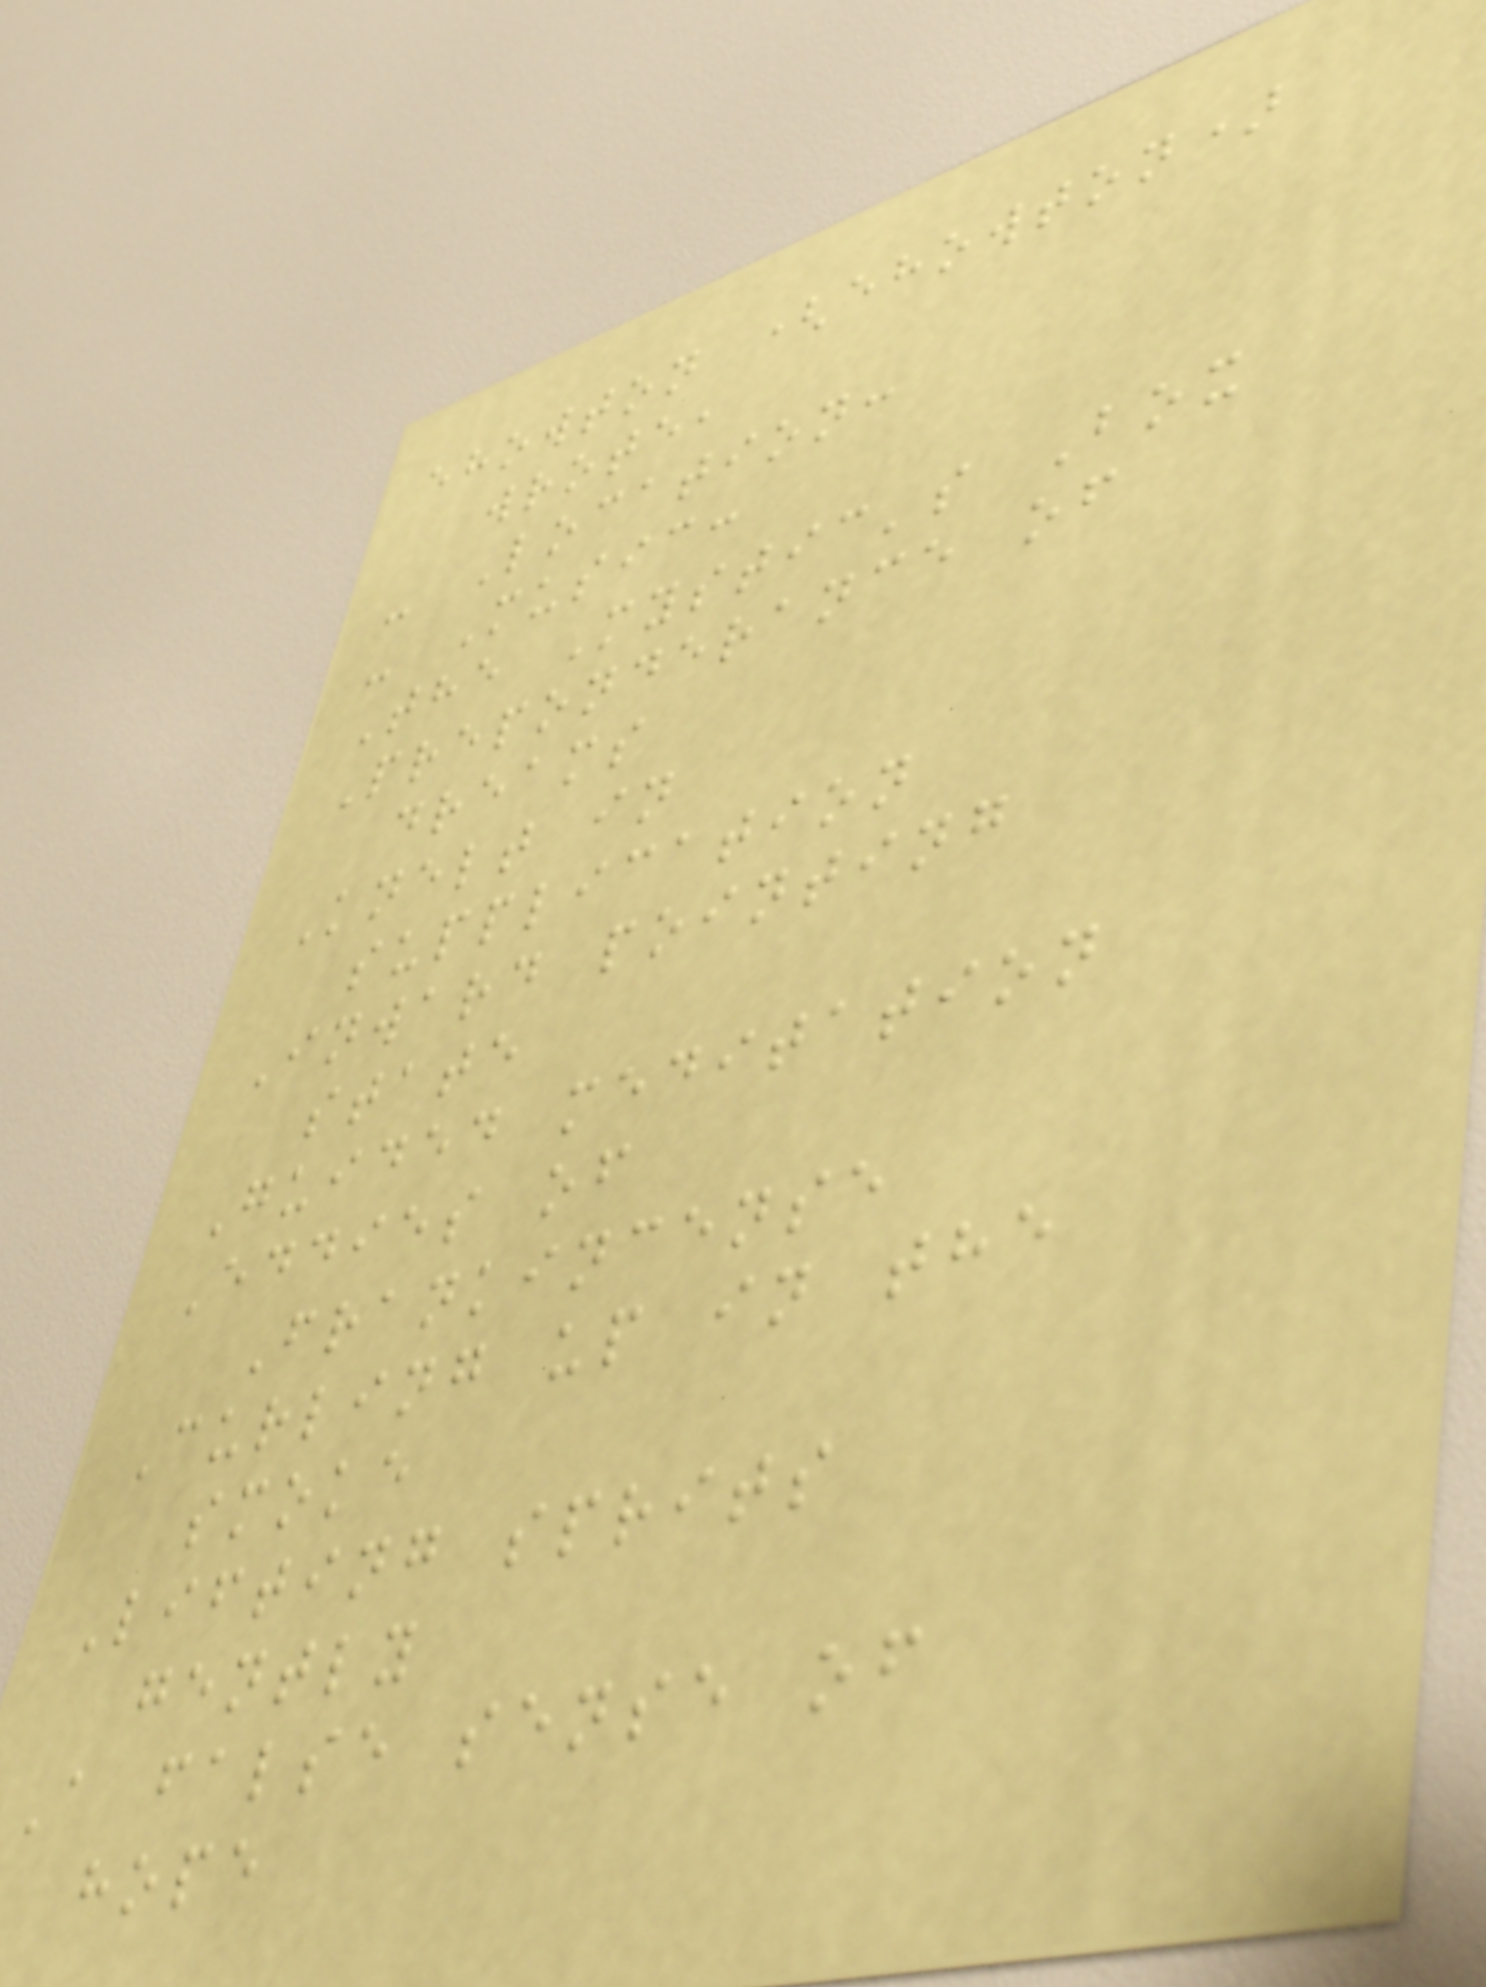ehowton (ehowton)
wrote,
- Location:
- Music:
The Mystic's Box
Preponderance of
dreams
Knelt in
supplication
Inward pointing
state
Guided meditation
Eddies of
Frankincense
Curling up in the
smoke
Lifting sprits
gently
A false sense of
hope
